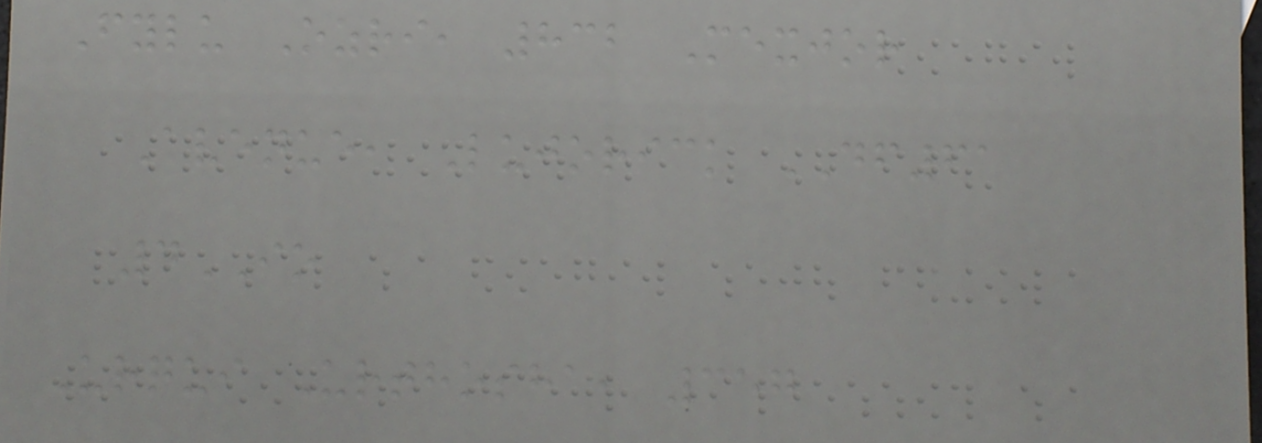Fylu Ozri, 832 Mexjor
Avenue, Lujorick DF61
4IO
Urqui Urthosha, 357
